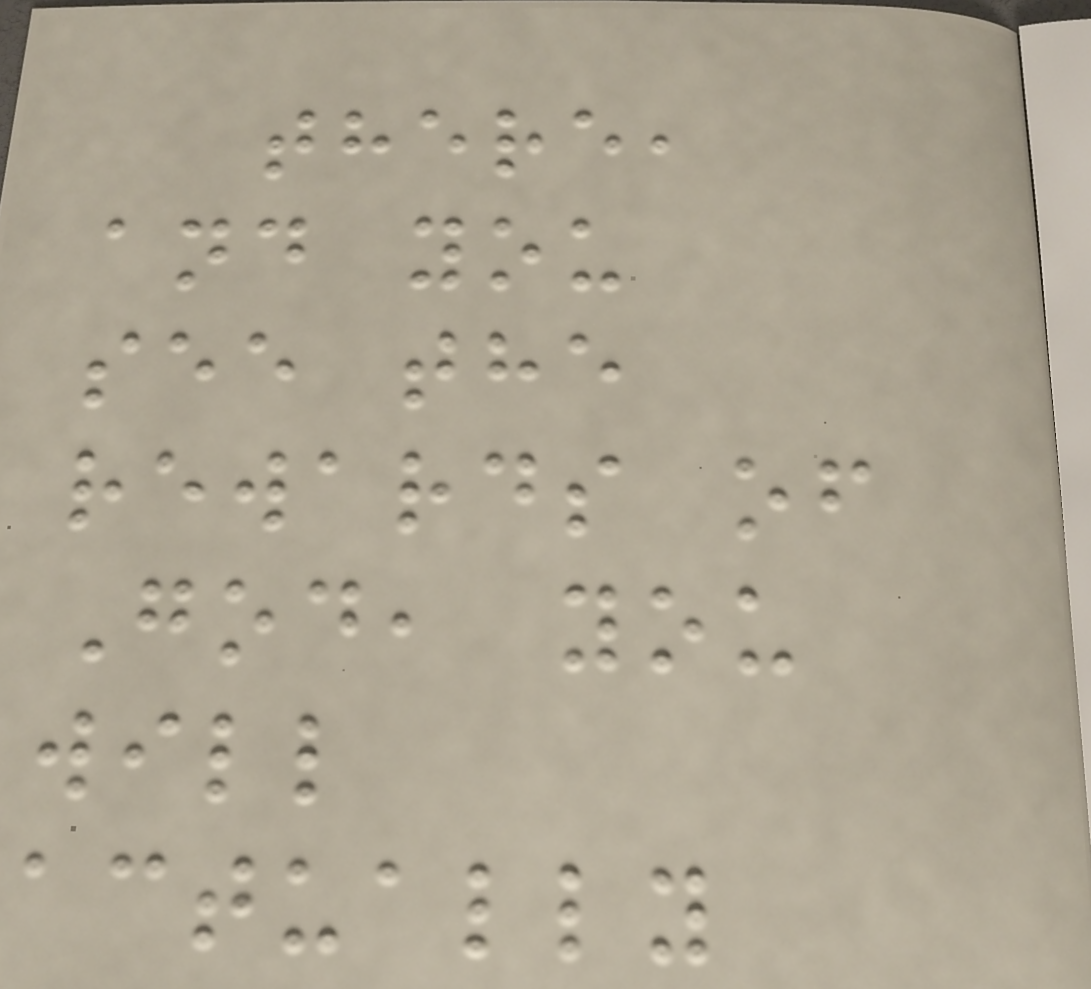there,
and you
see the
rewards of
God, you
will
actually
